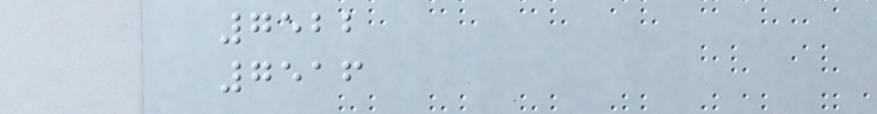7522
7516
